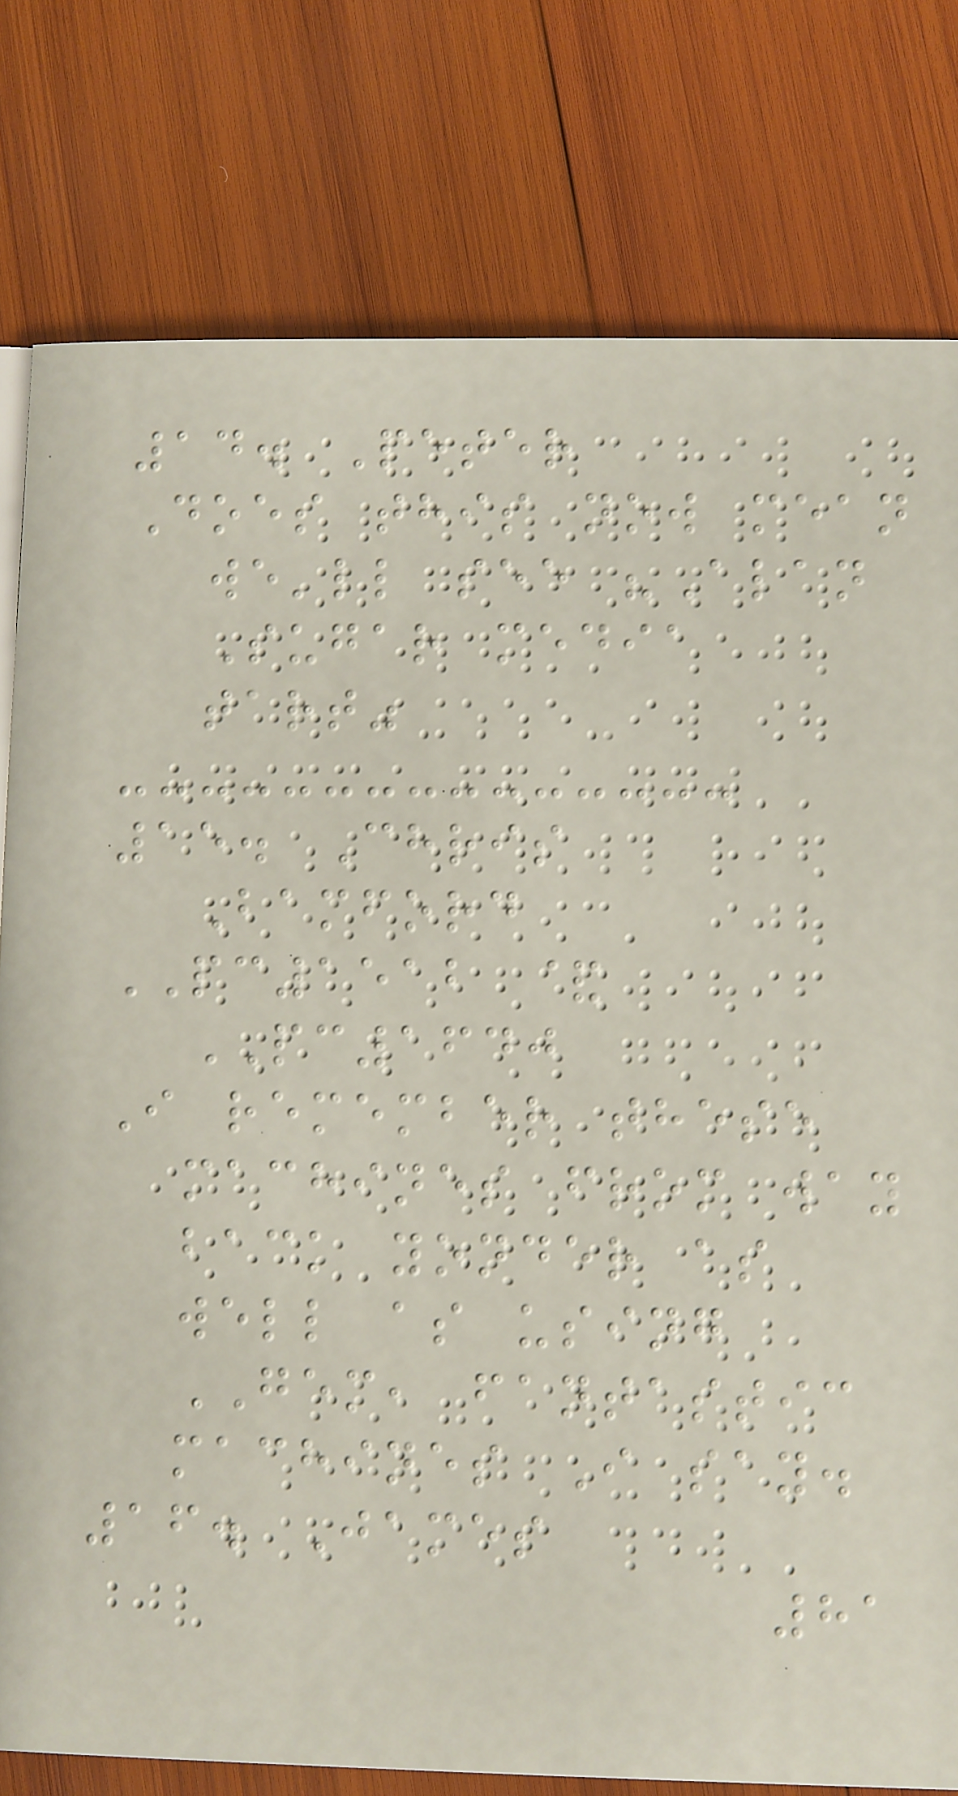14. Peter
Does this now mean
we'll see "Alan
Sugar media
tart"
15. Chris
Bamford
PC1512 &
PC1640
I remember these
machines from way
back yonder as
well as using
GEM, fantastic
machines I say.
16. James
81
